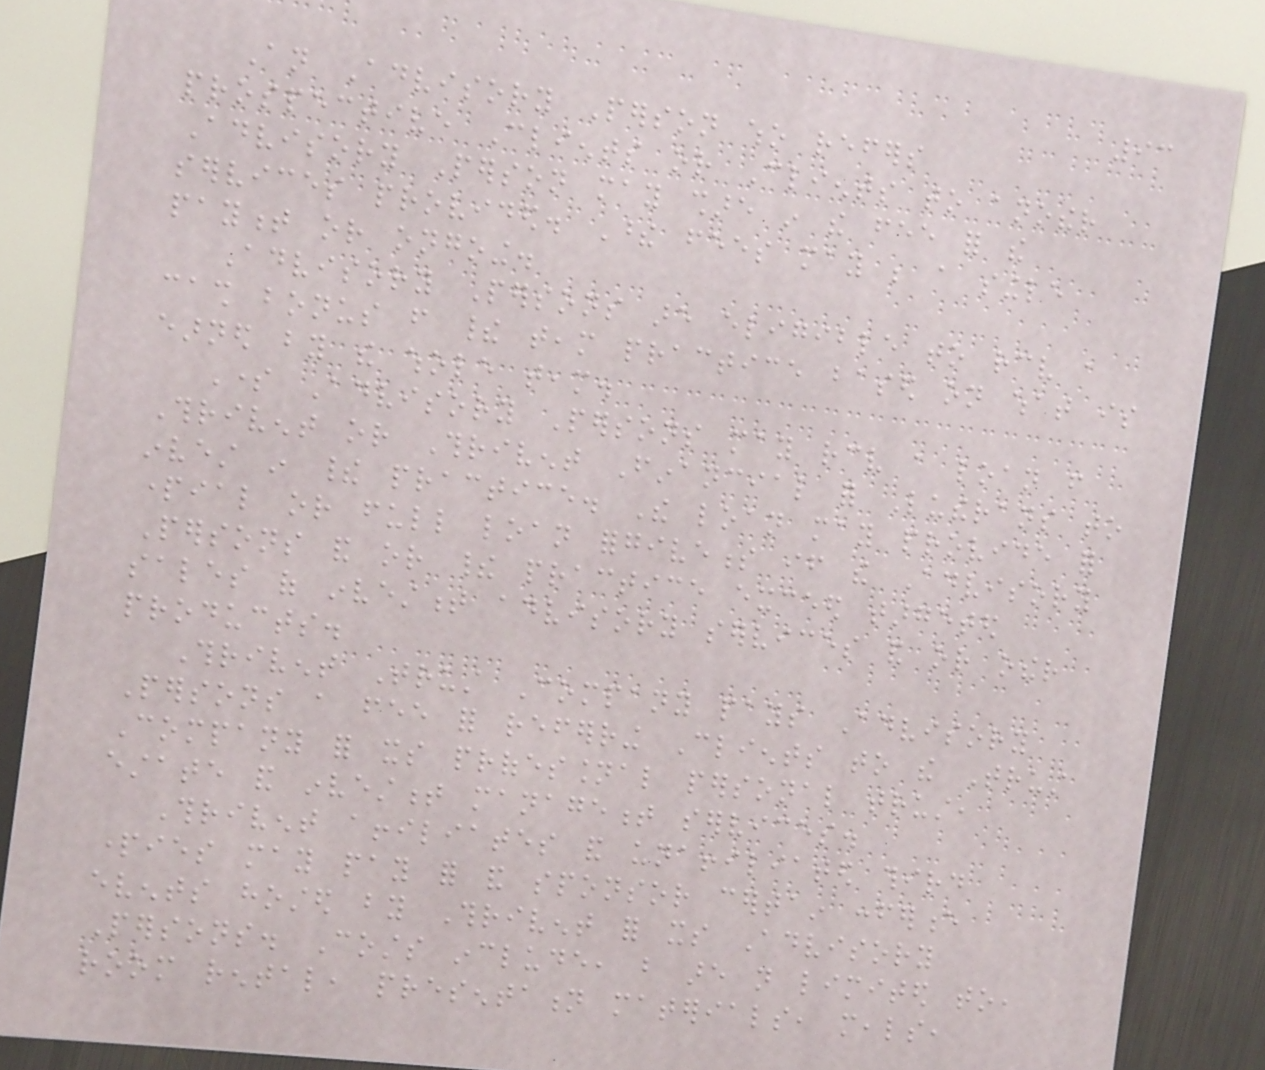93
An Advisory Person who refers
prospective Clients or Clients to another
Advisory Person may share in the fee for the
services provided. These fees may be a single
payment or ongoing.
Advisory Persons are eligible to receive a
cash bonus from their team practice based on what is
earned by the whole team.
Some Advisory Persons may receive a loan from
Thrivent or Thrivent Financial for Lutherans to
invest in their practice. The loan may provide for
partial or full loan forgiveness if the Advisory
Persons and or their practice exceed targeted
sales of investment advisory services and or other
products.
Thrivent Trust Company pays Advisory
Persons a fee for referring Clients to the Trust
Company for its professional personal trust,
estate and investment management services.
Thrivent affiliates and unaffiliated third
parties may pay for and sponsor certain conference
events hosted by Thrivent for its Advisory
Persons. Costs include, but are not limited to,
room rental, presentation materials, meals,
